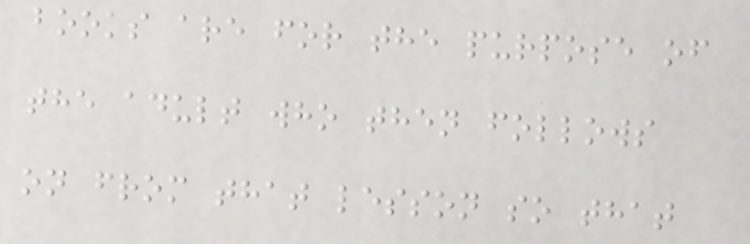books are for the purpose of
the adult who then follows
on from that lesson so that
